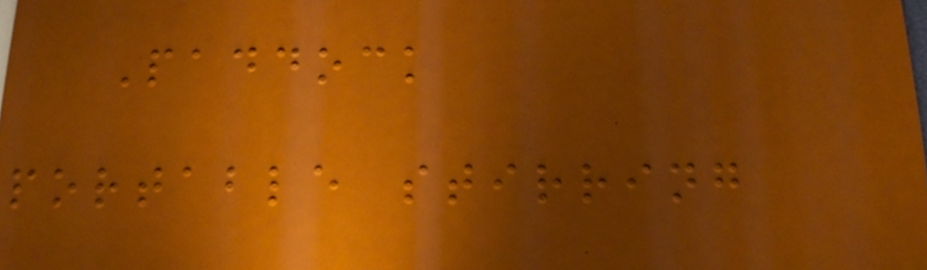Paddock
portable stirring
